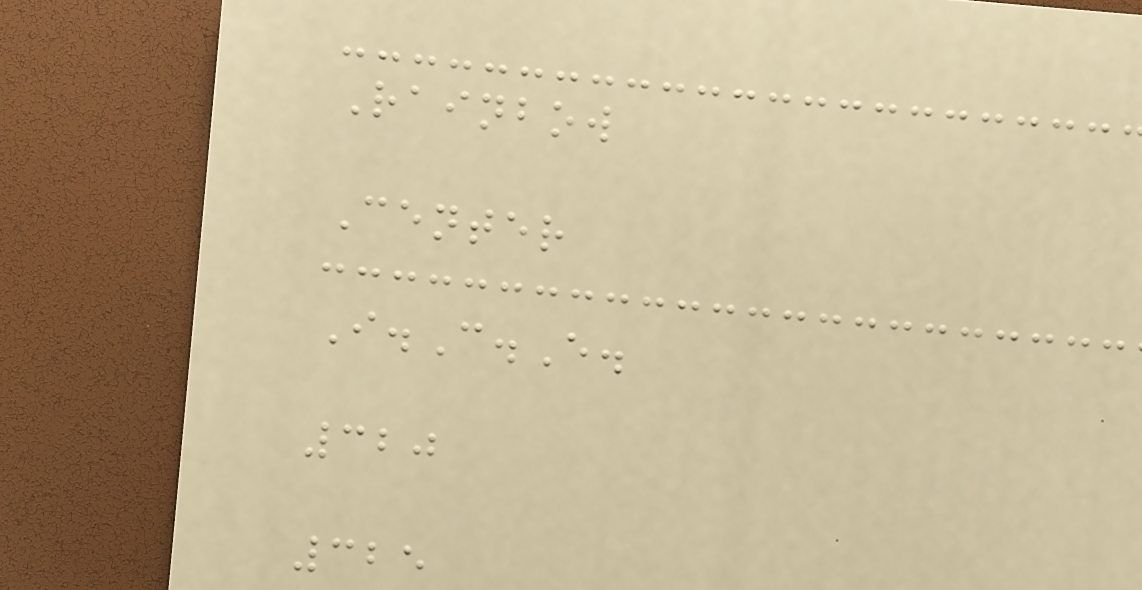Rainbow
Center
I.C.E.
320
325
